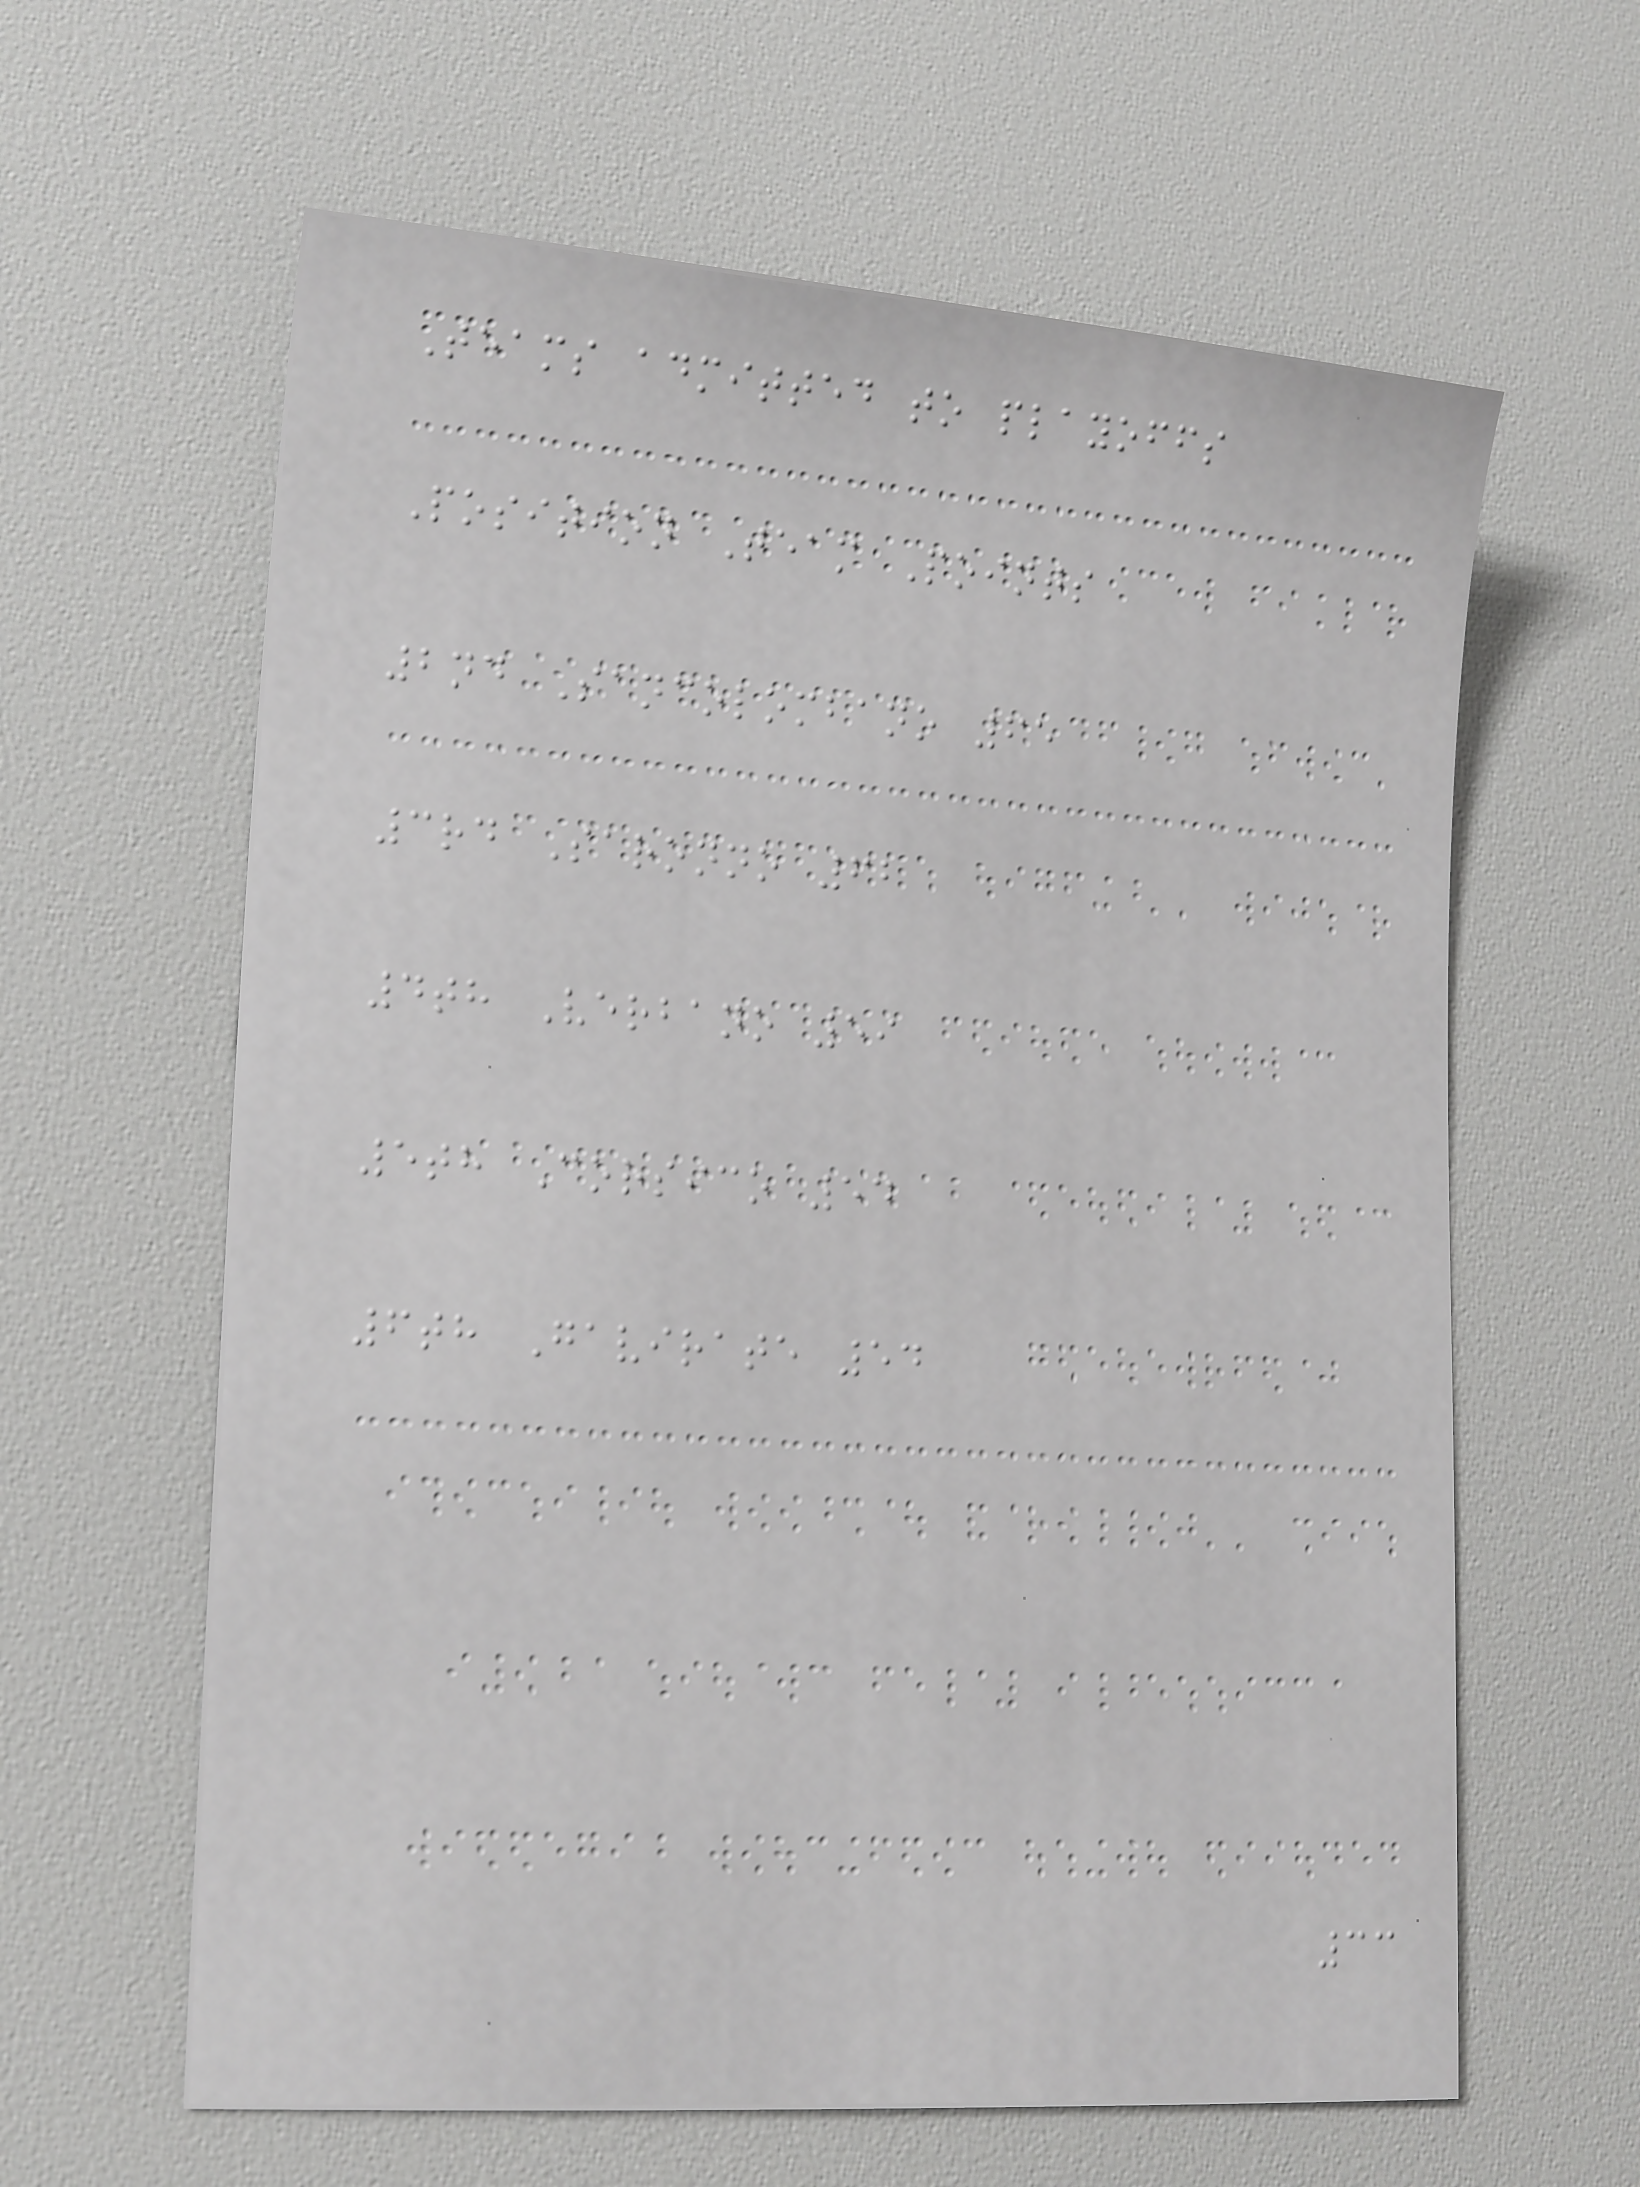Teams admitted to playoffs
Position Team Points
2nd Sancolombano 65
3rd Saronno 62
4th Verbano 59
5th Corsico 54
6th Gavirate 54
33
